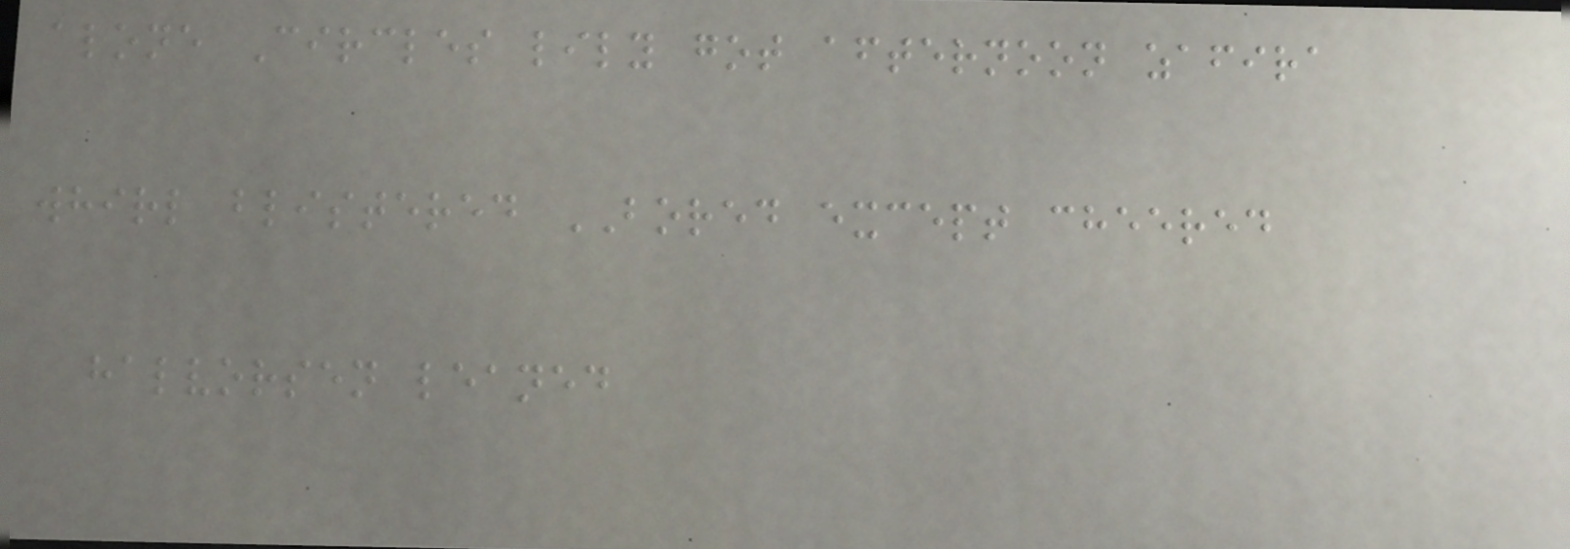alone Circles lily got afternoon zafira
whirl blistered BORED except cheered
halvorsen leaned
